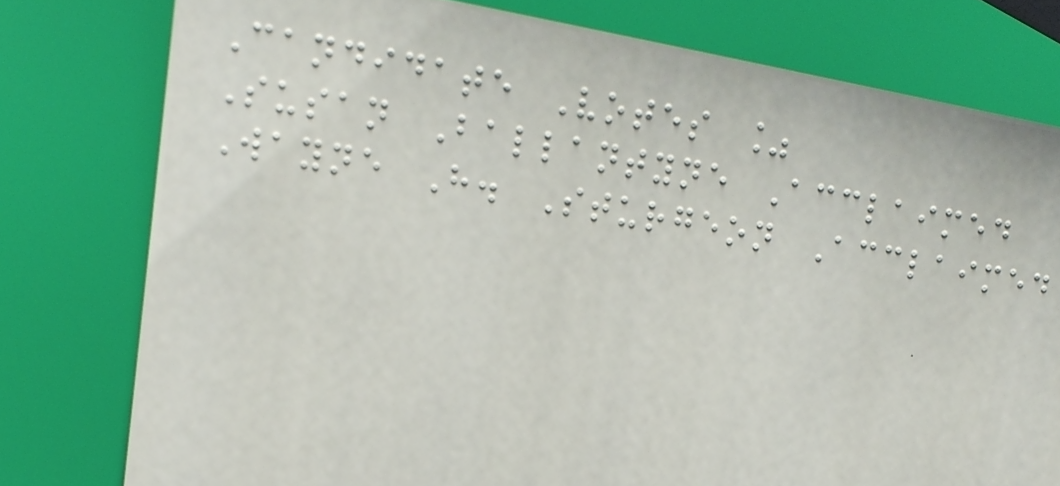Candidate Votes %
Susan Ballantyne Acclaimed
Wayne H. Sturgeon Acclaimed
